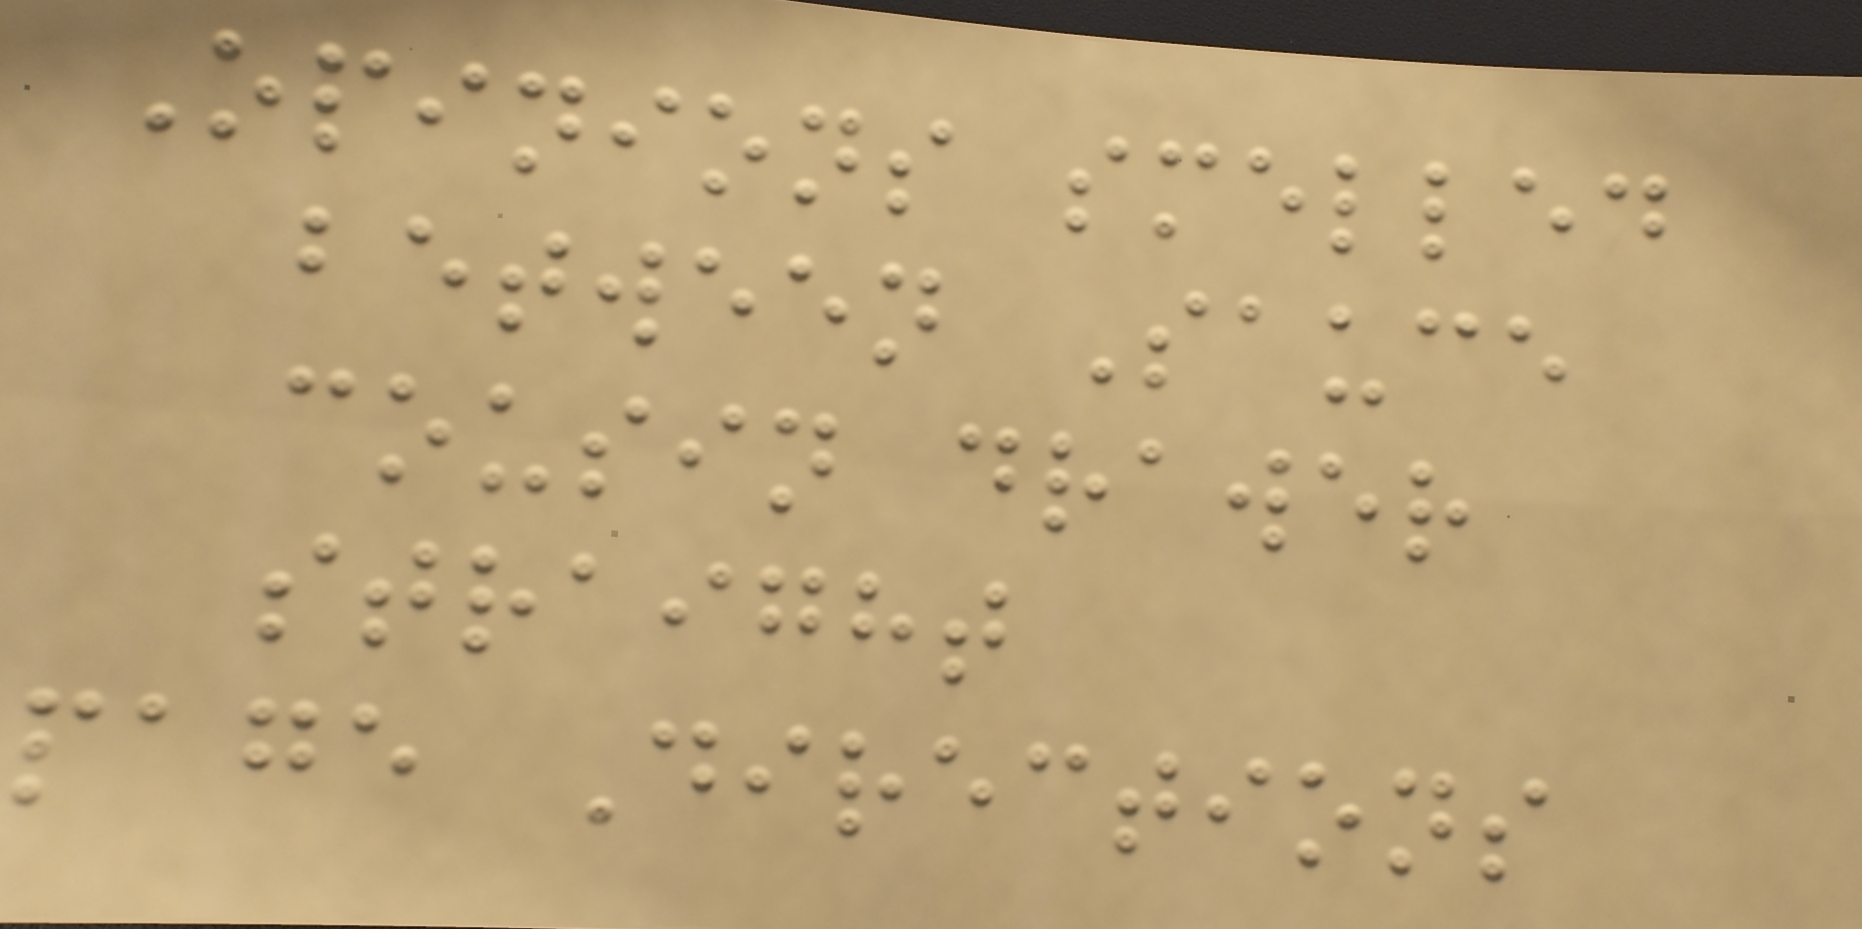Opinions smelled
between Sauce
cousin drawer
straight
page Directions
